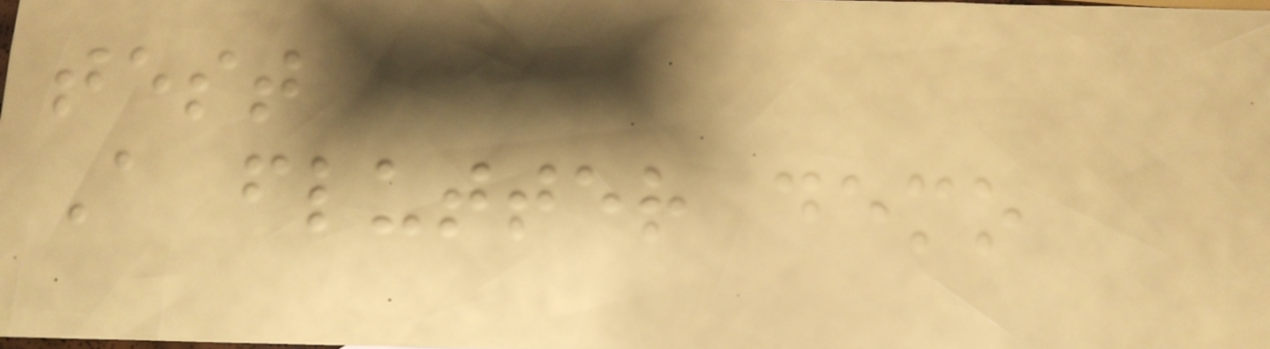test
A flutter demo
